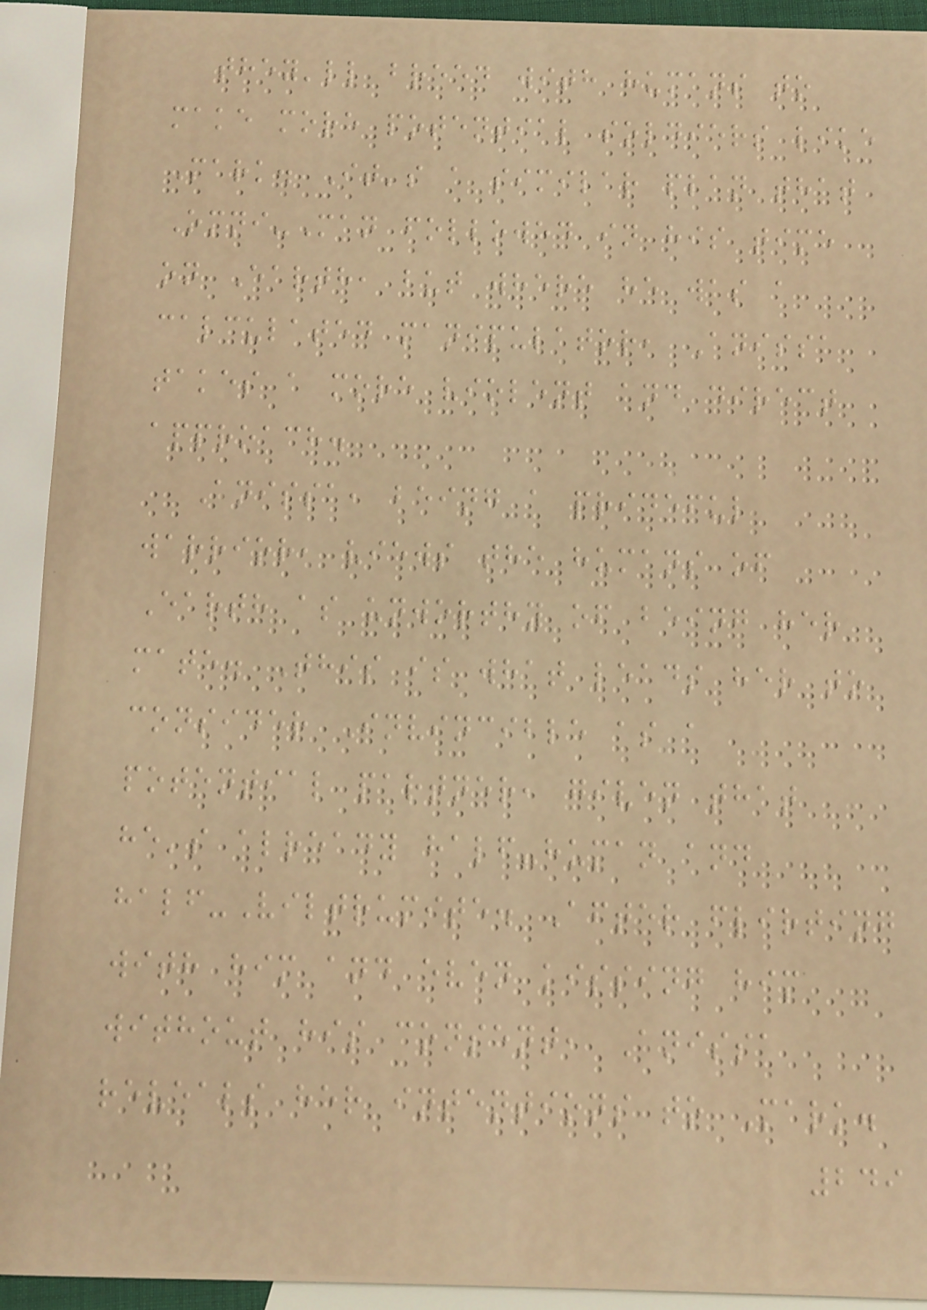they'll breed with humans to
make more potential soldiers like
Mark. It's a similar plan that
Omni-Man followed in his time
on Earth, but where he was a
calculated manipulator, Anissa
takes a more violent and direct
approach.
Anissa, being a prideful
warrior, views the humans of
Earth as unworthy of being her
mate. This is what leads her to
consider Invincible as a
potential partner, given that
he's already half-human and
half-Viltrumite. After flirting
with him and even kissing him
without his consent, Anissa
reveals her intentions to Mark.
249
